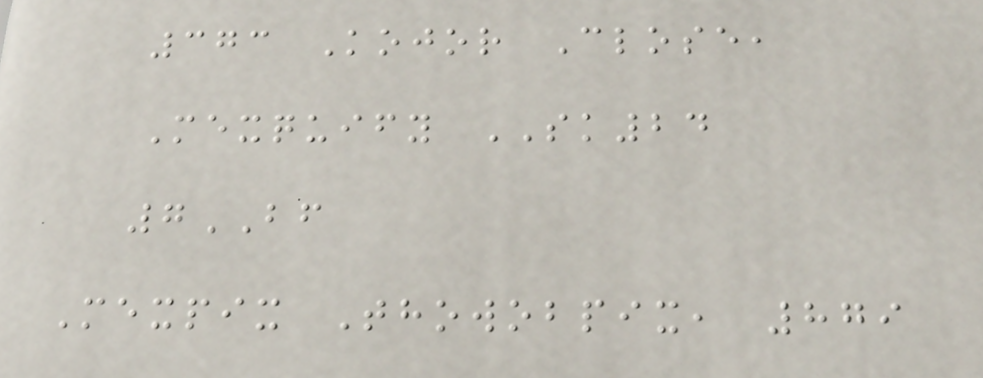373 Kojor Close,
Mexquify SK24
7BF
Mexpix Thowobpix, 879
